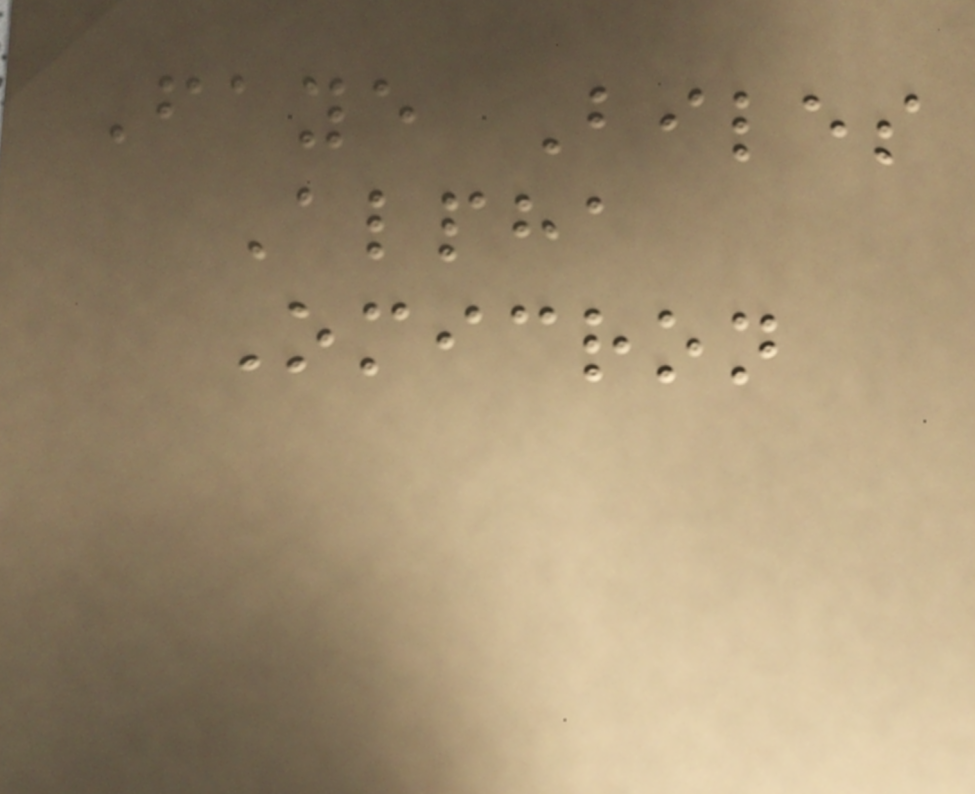Faye Biles
Alpha
Omicron
